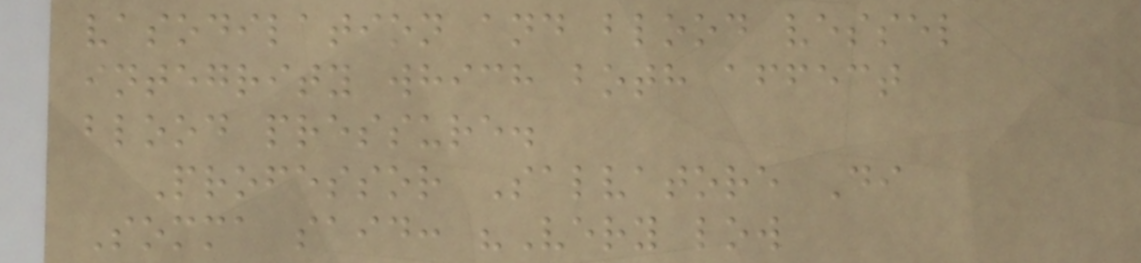vasodilation and blood vessel
integrity which both affect
blood pressure.
Professor Salvatore Di
Somma said: "Very low
